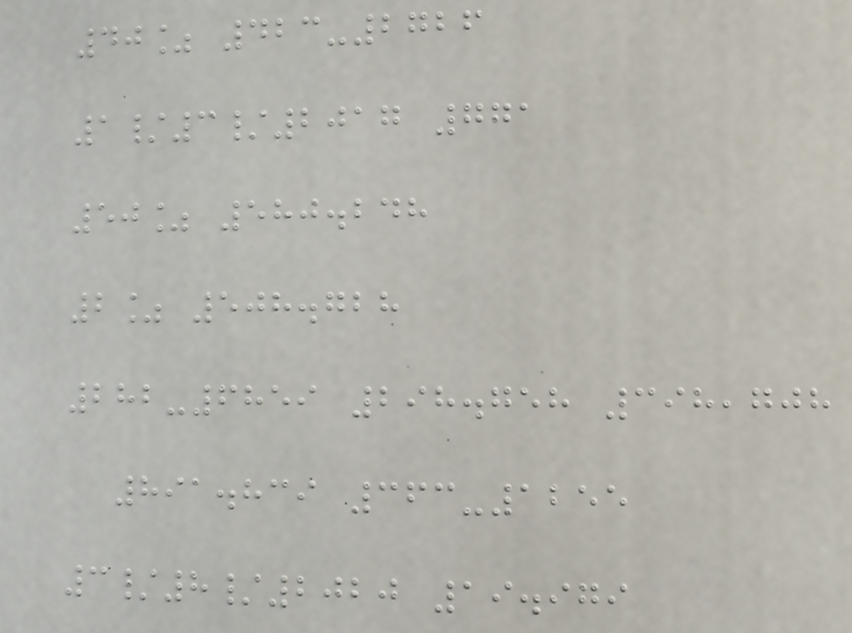40% 423-2726
1/3/2017 771
50% 580.248
2% 508.728
282-6859 298.758 398,708
891.839 363-1255
3/8/2020 19.979
